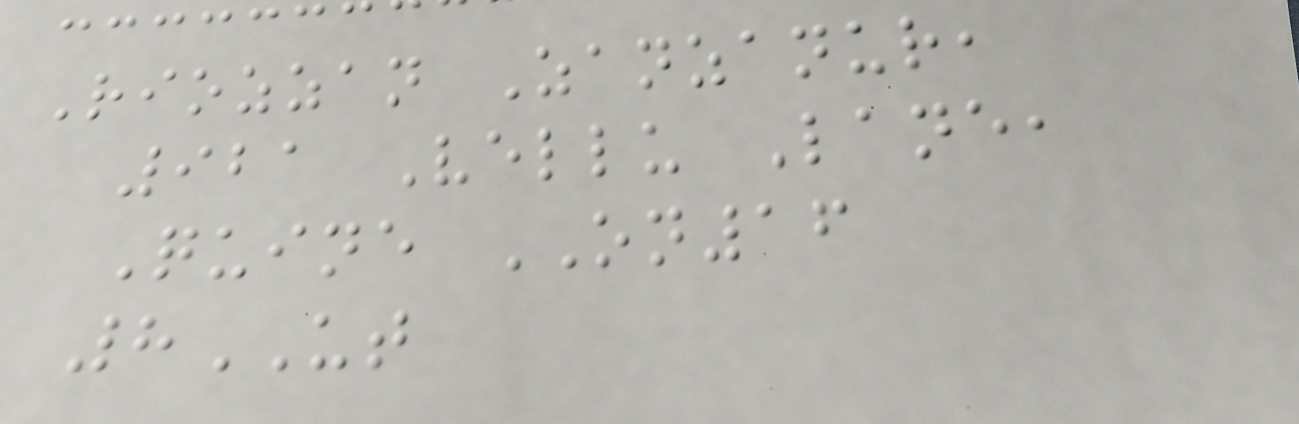Riozzan Zanzanur,
921 Vellu Lane,
Quine ON16
8UT
